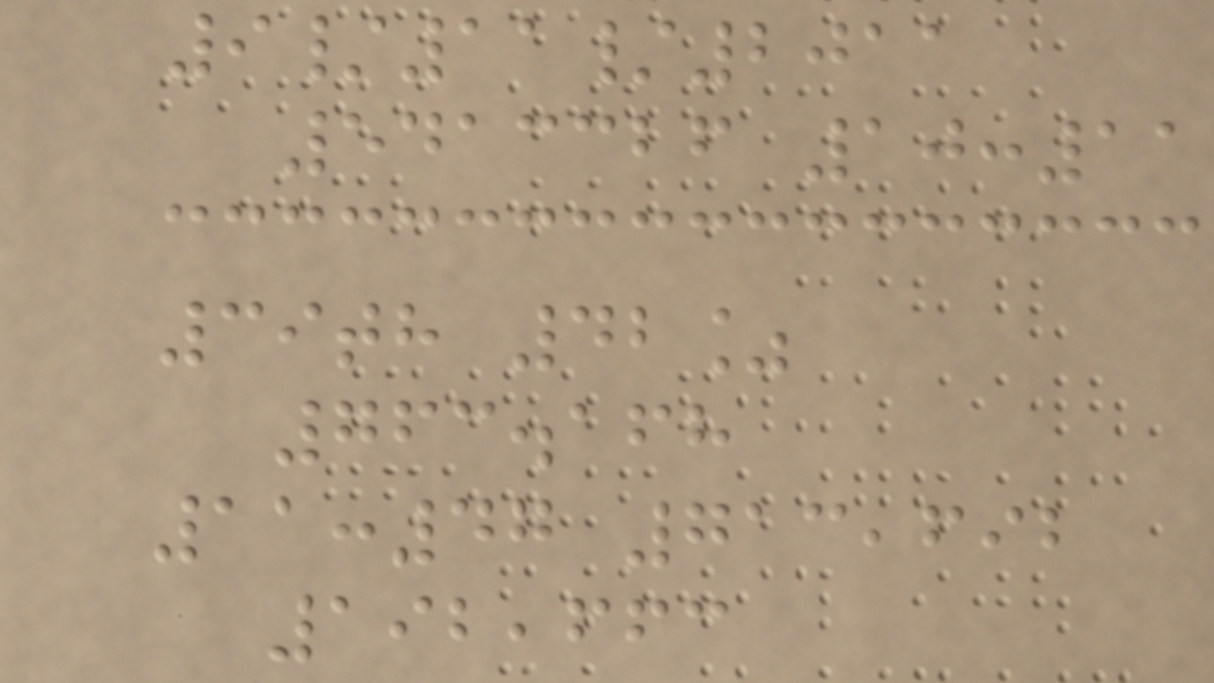9/11/2011
5413326 10:11
39th 42%
763.168
11:47 713,692
192,663
